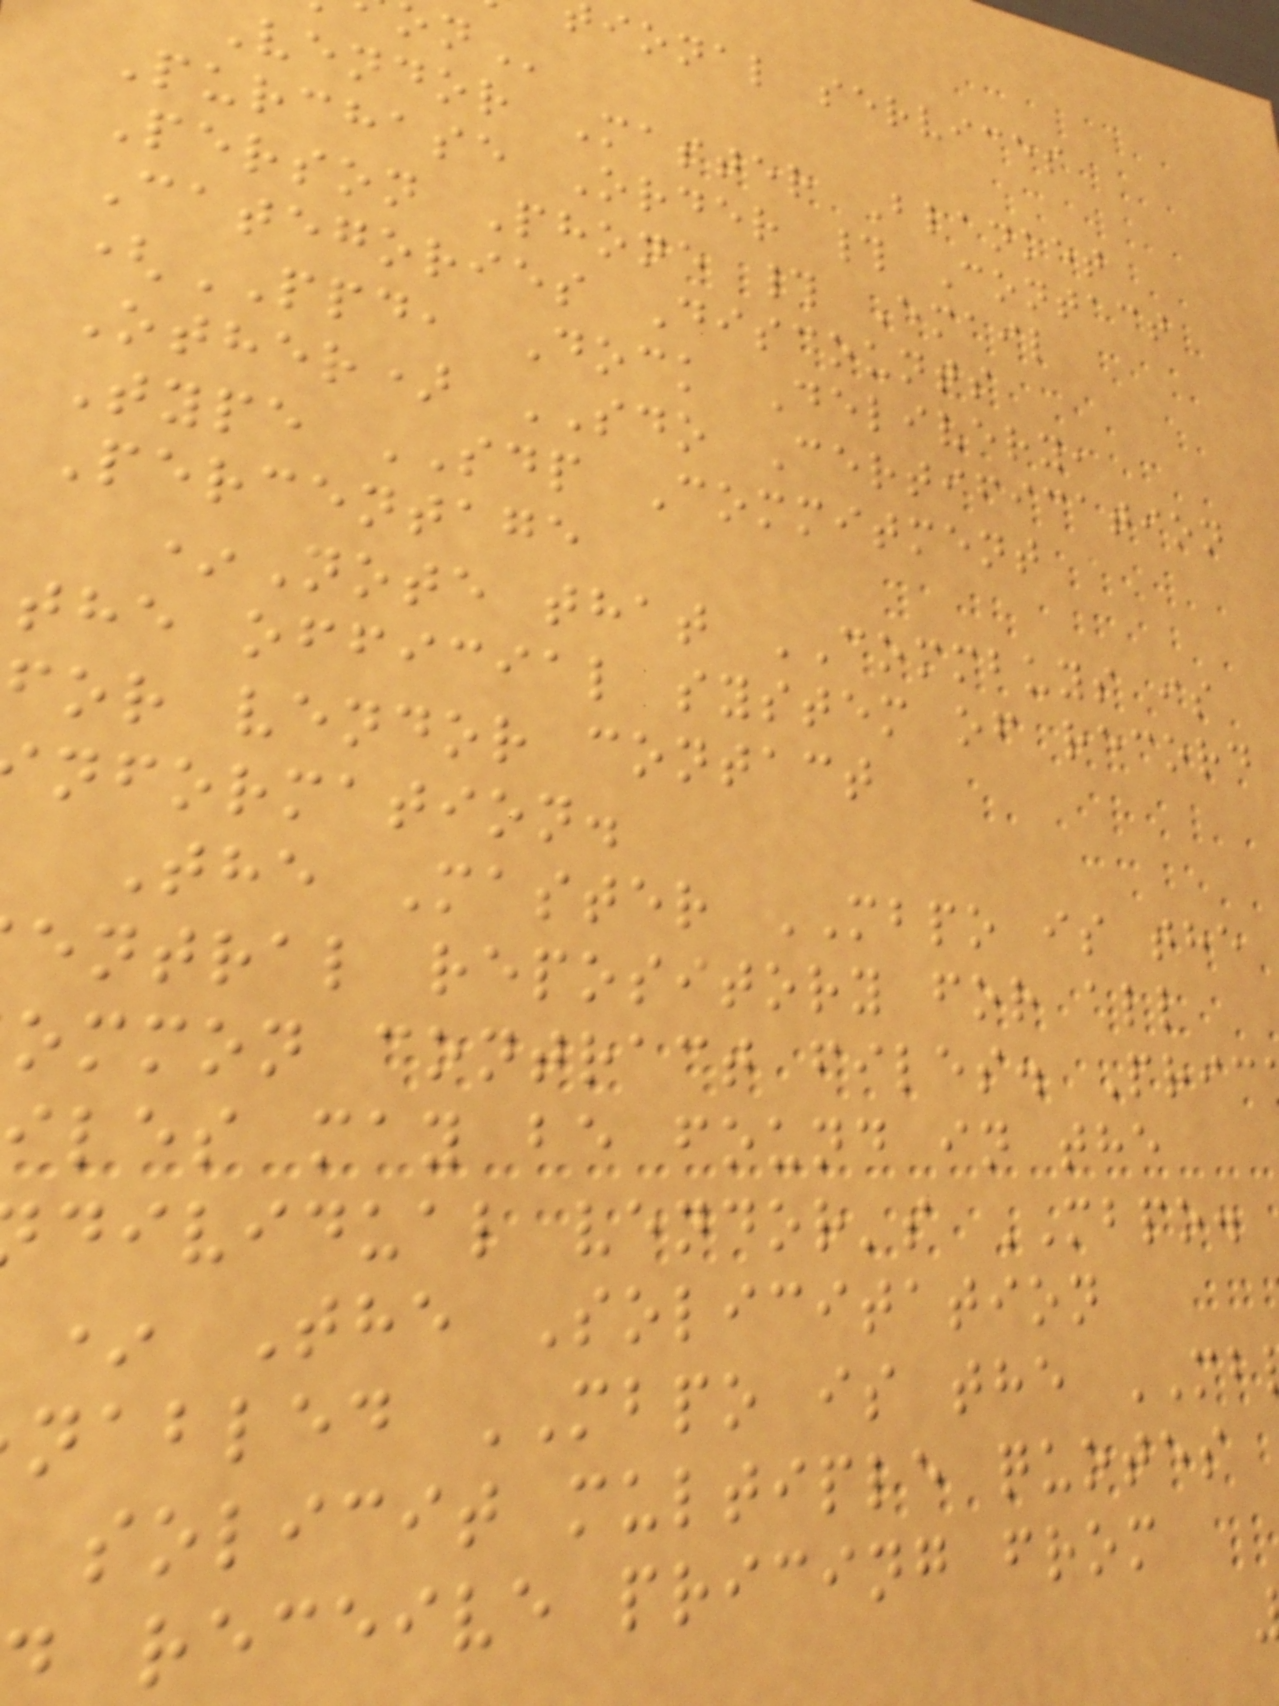ional services
Vendor Master Blanket
Purchase Order # Contact
Person Phone # Email
Categories Discounts
(PPD, Dock Delivery,
Other) SDO Certification
Type SDP Commitment
Percentage
*Note that COMMBUYS is
the official system of record
for vendor contact
nformation.
The Master MBPO is the
entral repository for all
ommon contract files. Pric
iles may be found in the
dividual vendor's MBPO.
* The Solicitation
nabled MBPO is the MB
solicit multiple quotes
receive pricing from
